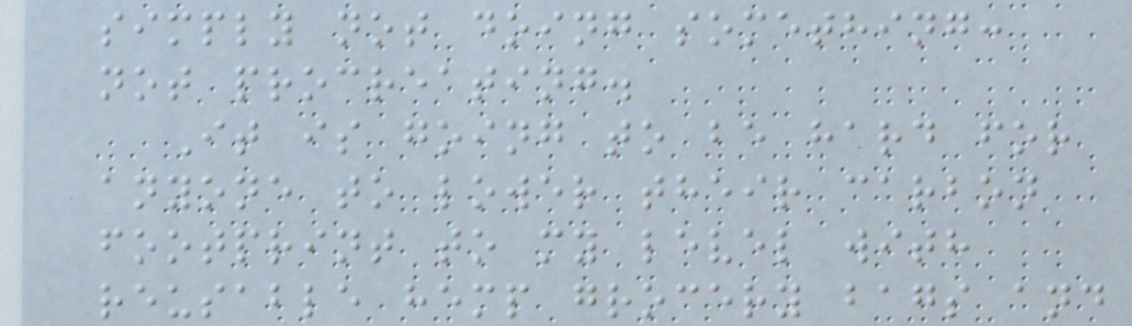simply not doing something:
not procreating.
It is going to be hard for
anyone to lower their carbon
footprint to my level with
reusable hemp grocery bags and
